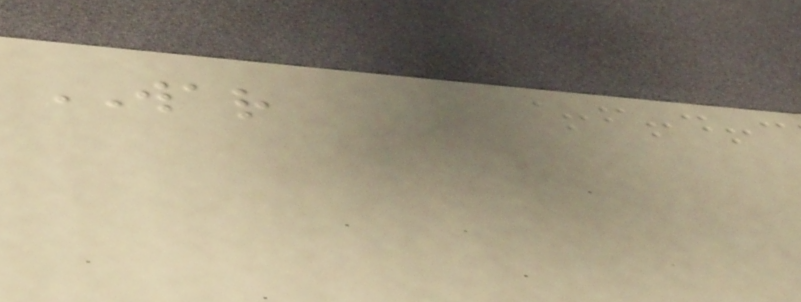WAR
